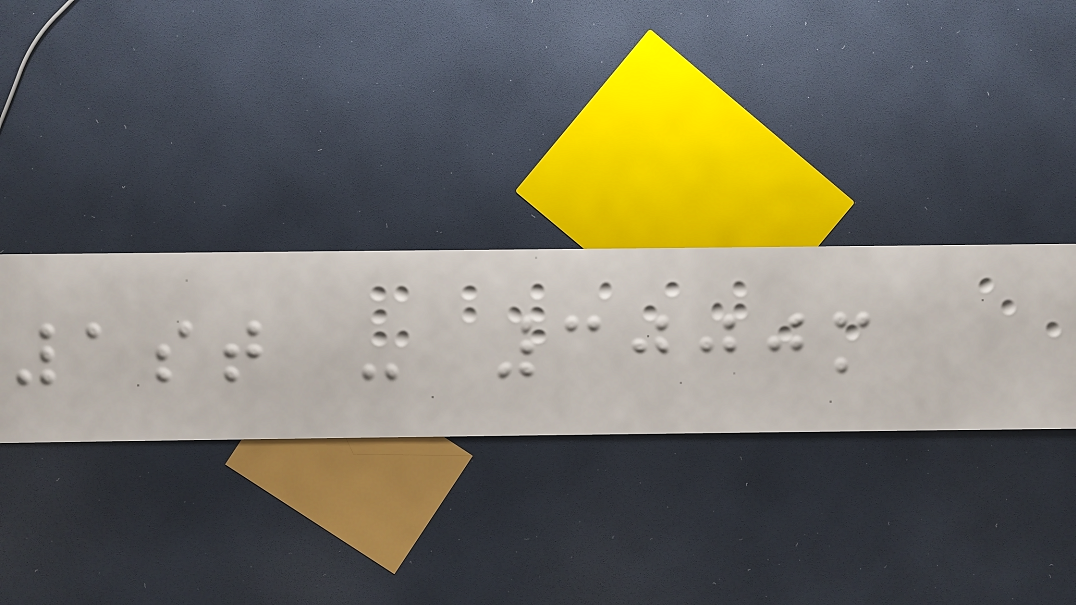1st - 3000m
